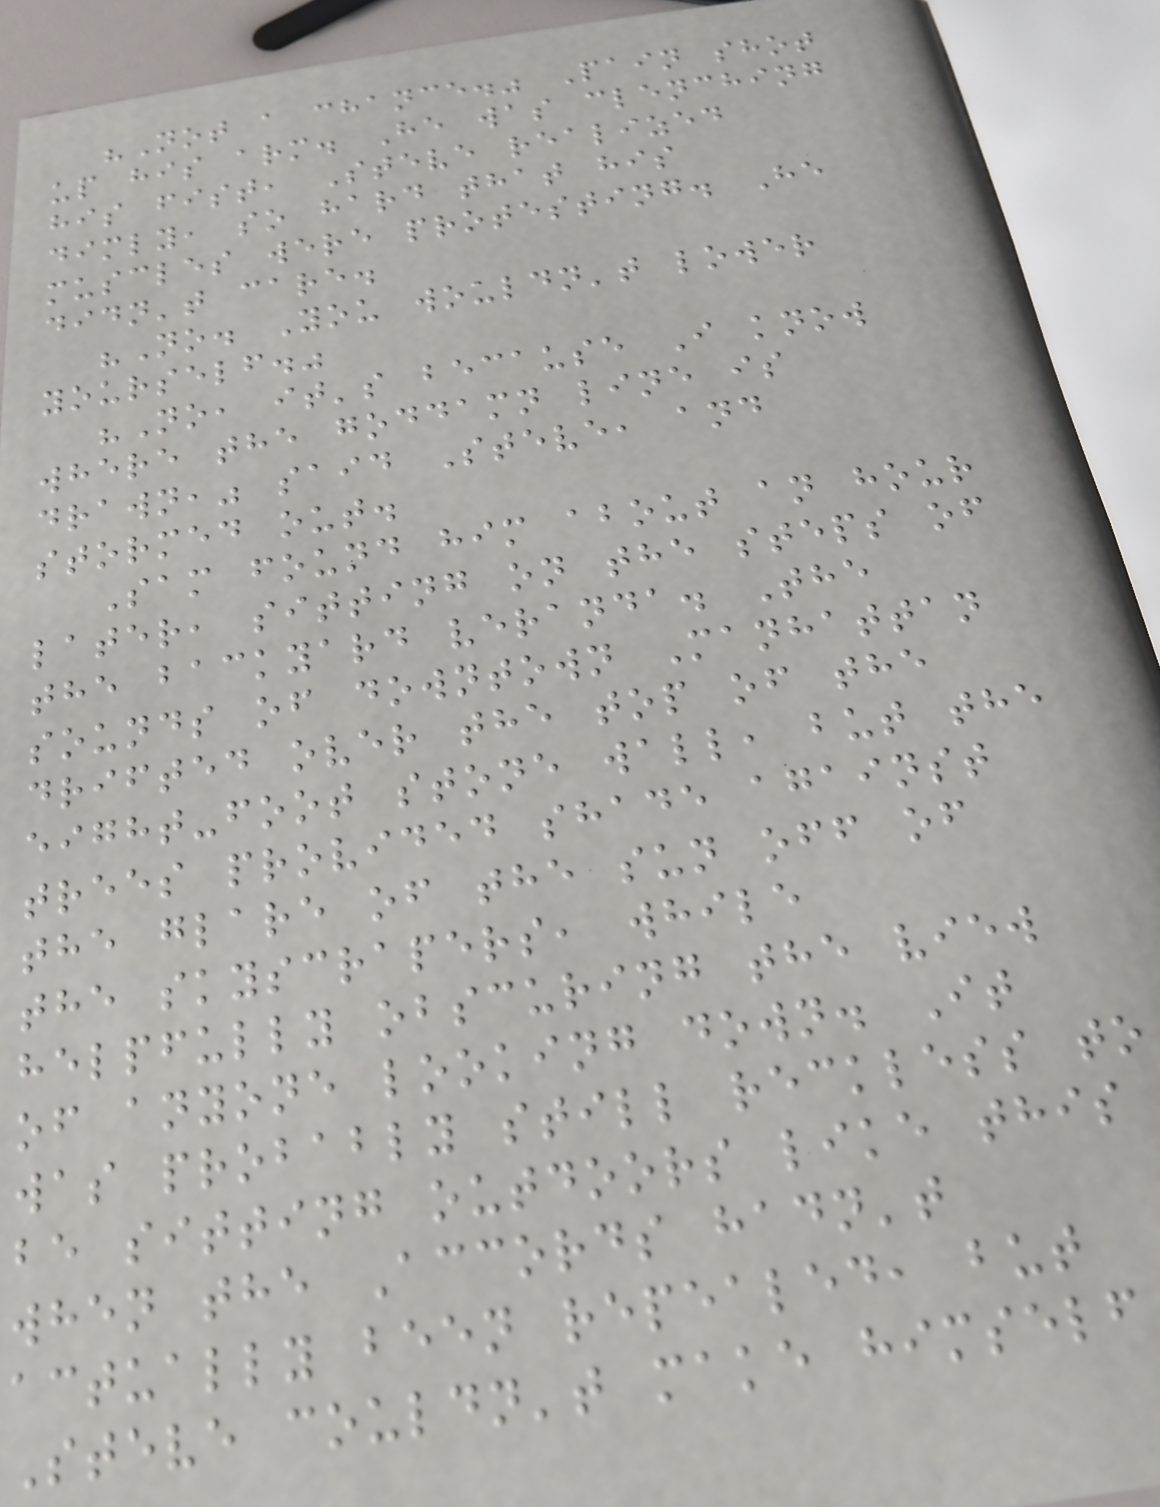"Not a chance." Pain shot
up his arm. He was clenching
his fist, Steve realized
dimly, so hard that his
muscles were protesting. He
didn't care.
"No. You wouldn't lower
yourself."
"No, it's because I know
where the goddamn line is
drawn," said Steve, and
stormed out.
Sam found him about an hour
later, sitting on the steps of
the backyard veranda. The
sounds of downtown Manhattan
drifted over the top of the
eight-foot stone wall, but the
trees provided shade against
the glare of the sun off of
the skyscrapers, while
helpfully obscuring the view
of anyone looking down. It
was probably still reckless to
be sitting outdoors like this
when the Accords hadn't
actually been repealed, but
Steve couldn't make himself
